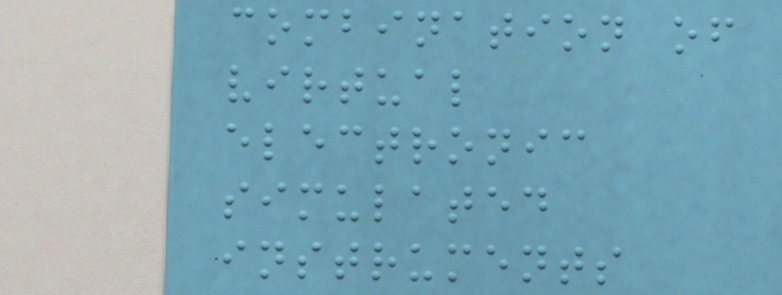combination of
virtual
electronic
simulated
instruments
